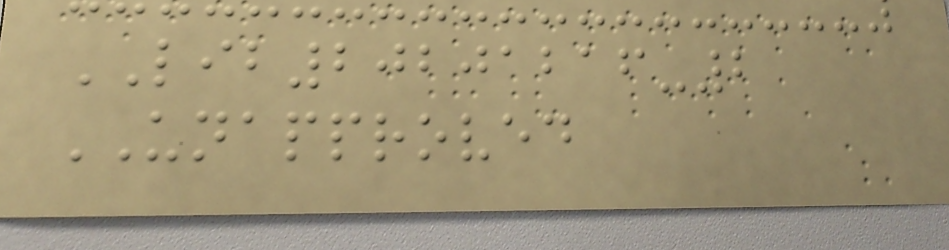LIB20201216-2
UNAPPROVED
